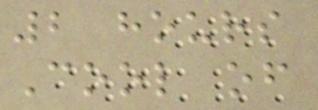2 hours
Cool of
